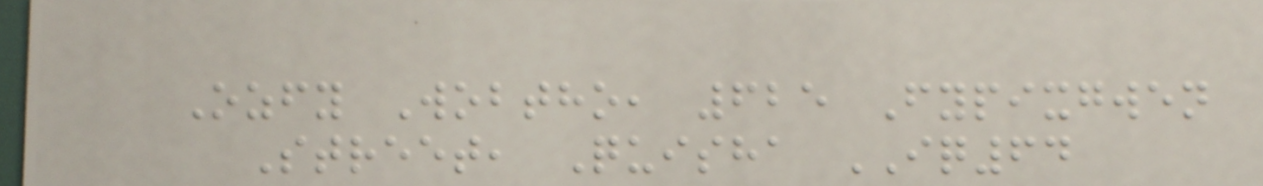Ozfy Wobtho, 625 Fypixgwen
Street, Quisha IQ64
